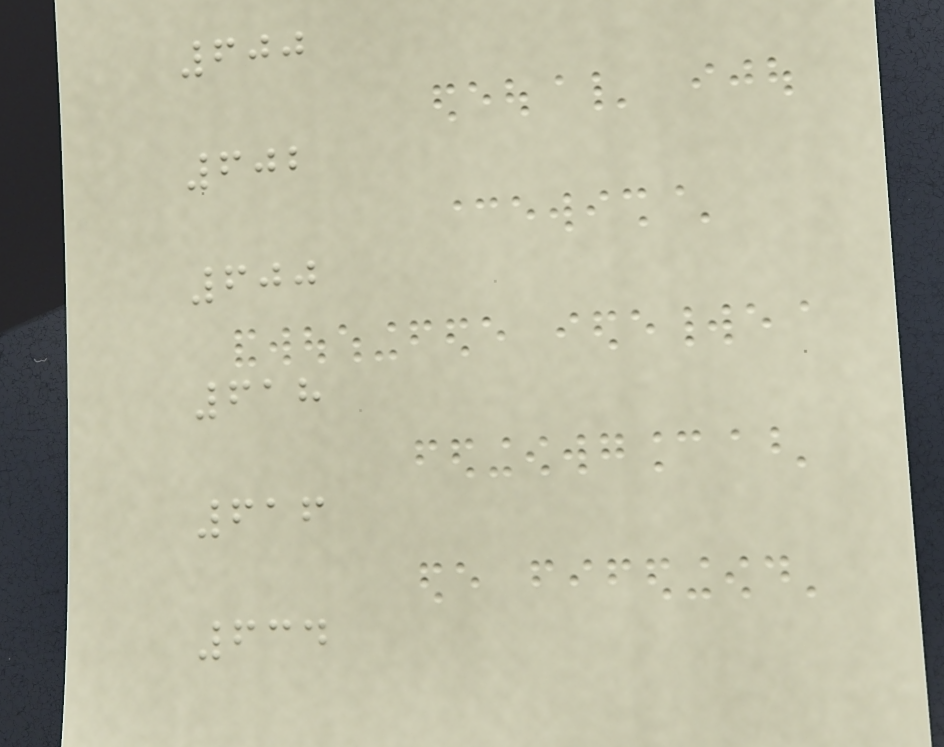600
602
600
618
616
634
